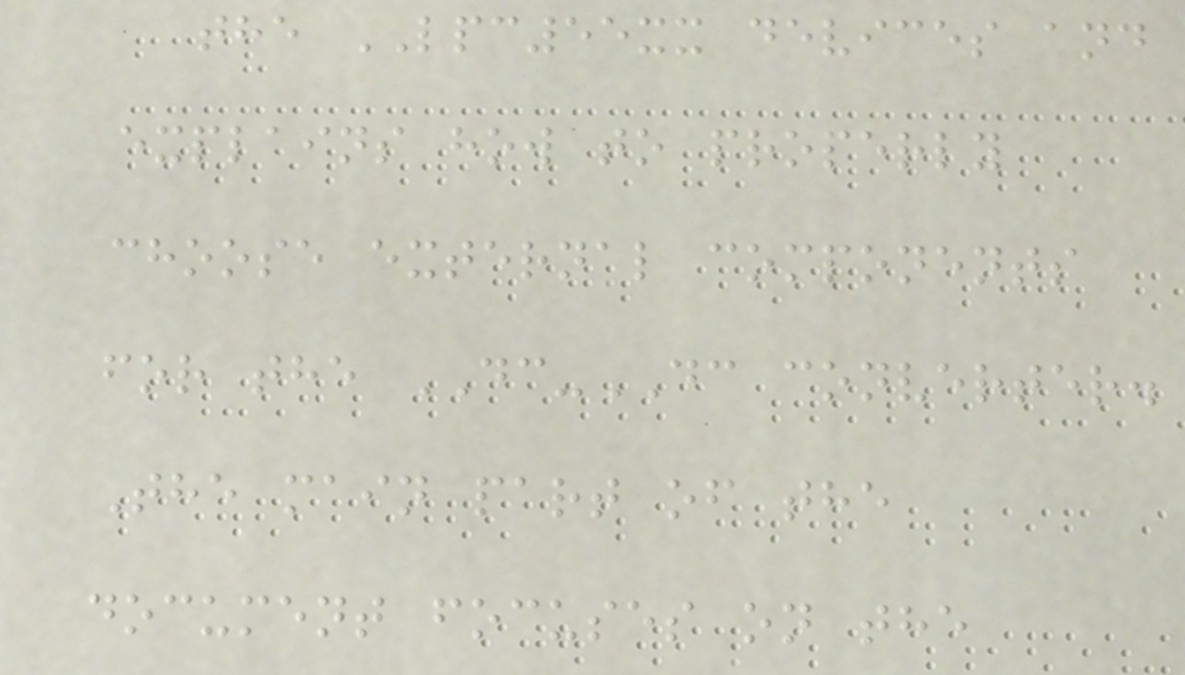the LPC55xx devices and
explains how to properly
choose external components
for the DC-DC converter.
The main part of the
document focuses on the
